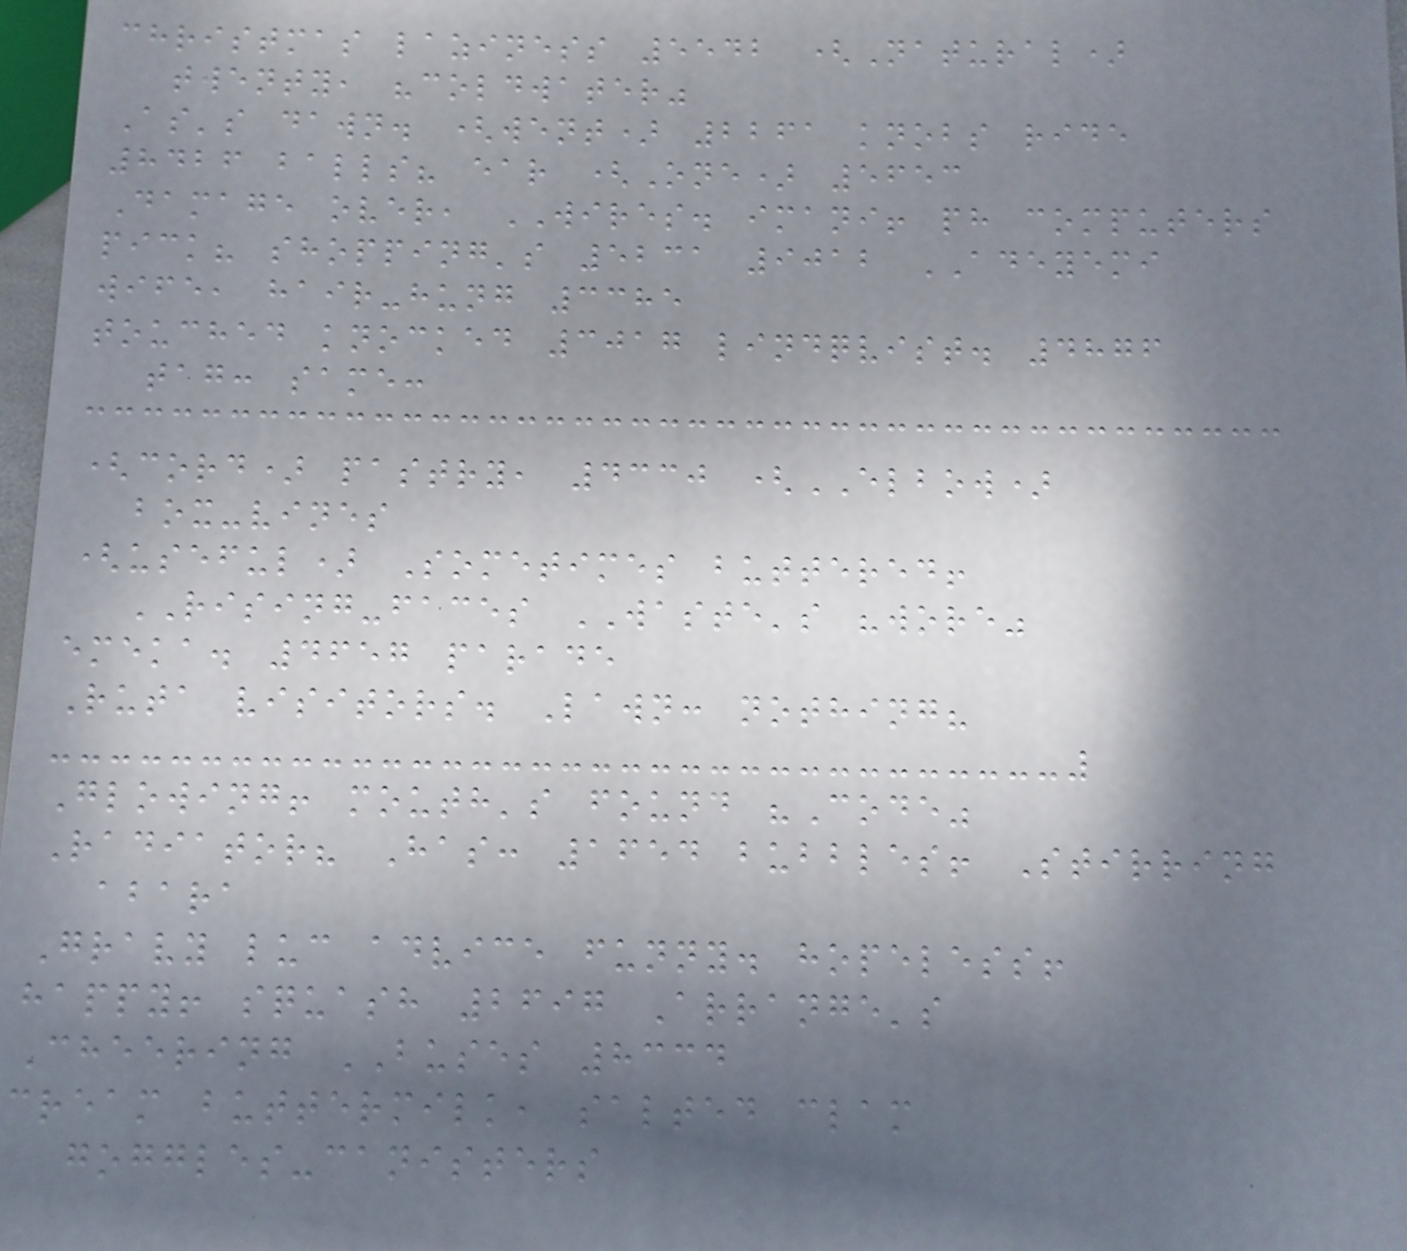christmas laziness 5542 (Natural)
twenty, "coldwater"
As's dawn. (went) 2261 knobs ride
8426 balls? ear (One) 5653
Damage over, WIRES. imani! ph computers
pick? shopping's 5231 9012 ADEYEMI
wife, hair-hung 3385
touched knocked 3017 lindqvist. 4876
tag: same:
(cord) pastry, 4330 (ELBOW)
box-vines
(useful) Sometimes buttered!
RISING-faces WASTE's "wore"
emeka. 4657 parade
Ruta visitors. Lawn: nothing?
Glowing! mouth's found "Code"
Radiator? Has: 1654 bubbles! Stirring
abara
Gravy luc advice funny. hopeless!
happy! squash 2697 Arrange's
Cheering BUSES 8334
cream buttermilk, salted clam
goggles-canisters
